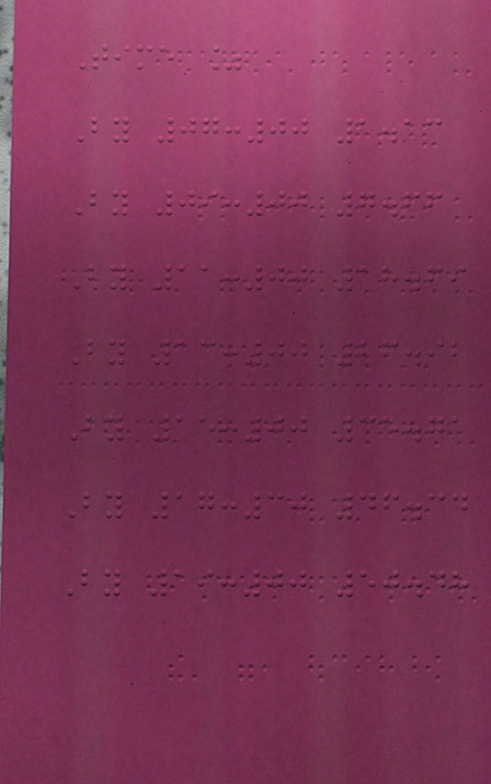Time %
By 07:00 1.13
By 09:00 7.66
By 11:00 18.69
By 13:00 26.92
By 15:00 35.71
By 17:30 46.34
By 19:00 50.48
